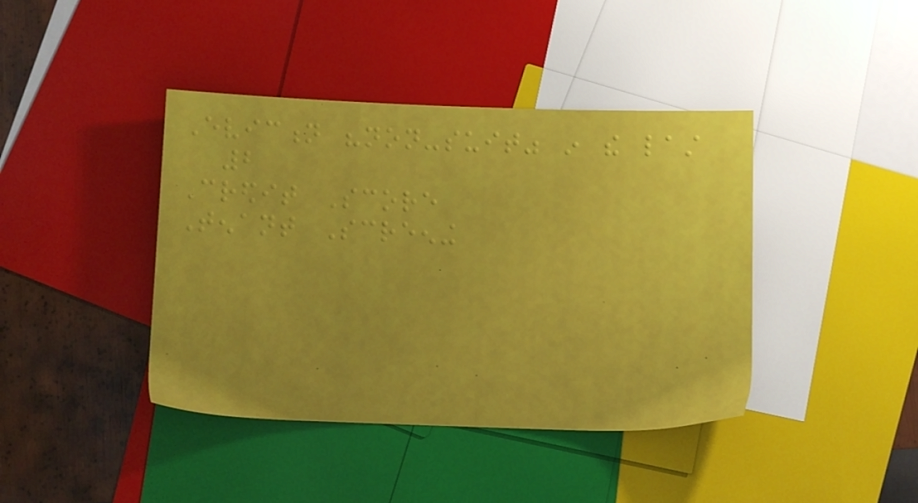Eviction "non-suit" in the last
2
Credit Score
Tenant Screening
